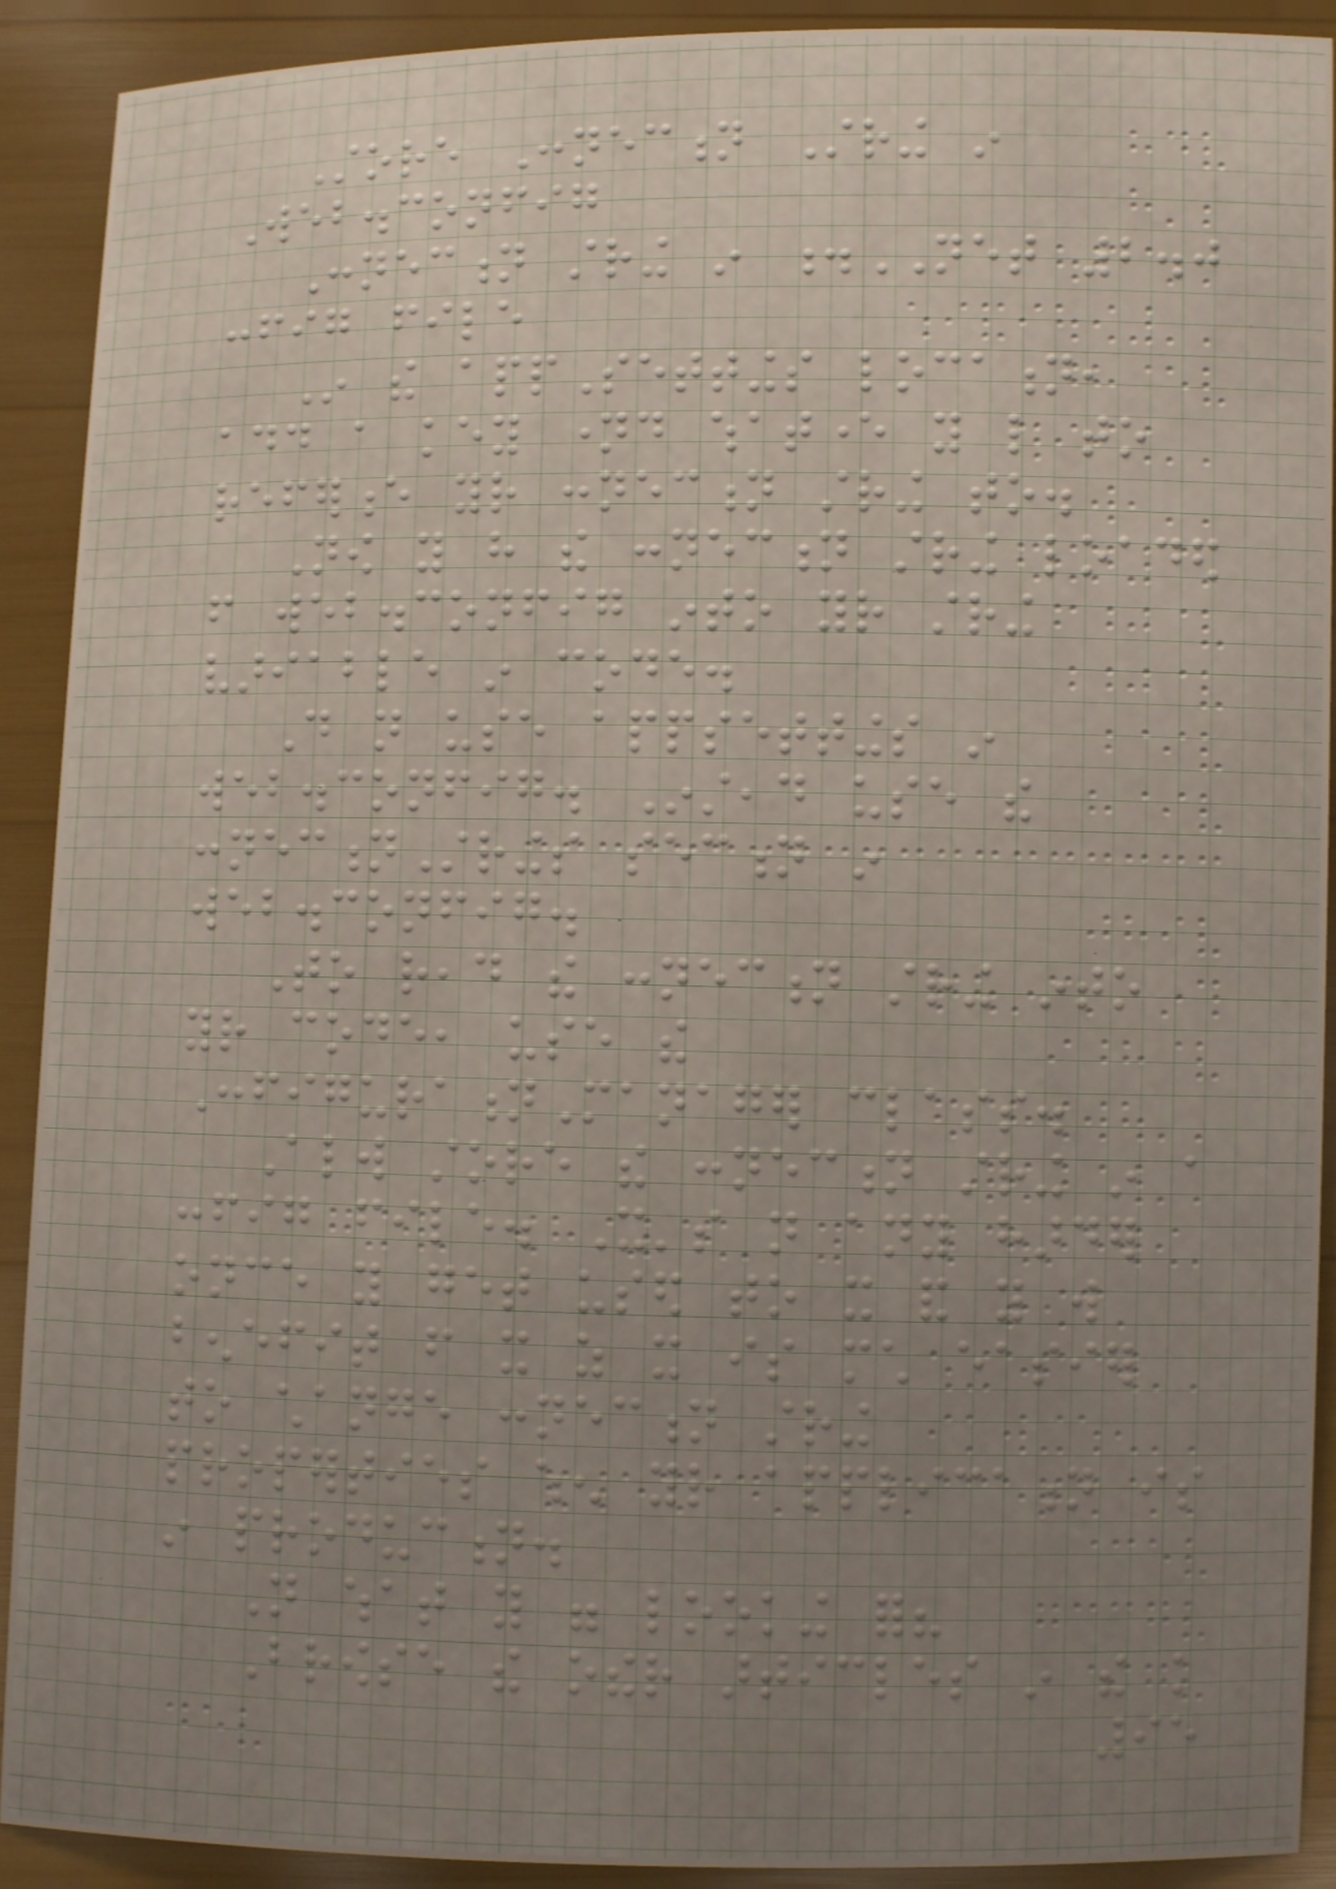Store Connection String in
Web.config
Connection string in .NET 2.0
config file
In the appSettings location,
add a key named whatever you like to
reference your connection string to.
Now you have the connection string loaded
from web.config into your string
variable in code.
Do not use appsettings in
web.config. Instead use the
connectionStrings section in
web.config.
To read the connection string into
your code, use the
ConfigurationManager class.
Always store the connection string in a
config file. It's not any harder
once you get used to it and you will
benefit from it as it is much easier
to change connection string
properties when your application is
in production.
Not what you were looking for?
Browse the other articles in the knowledge
95
